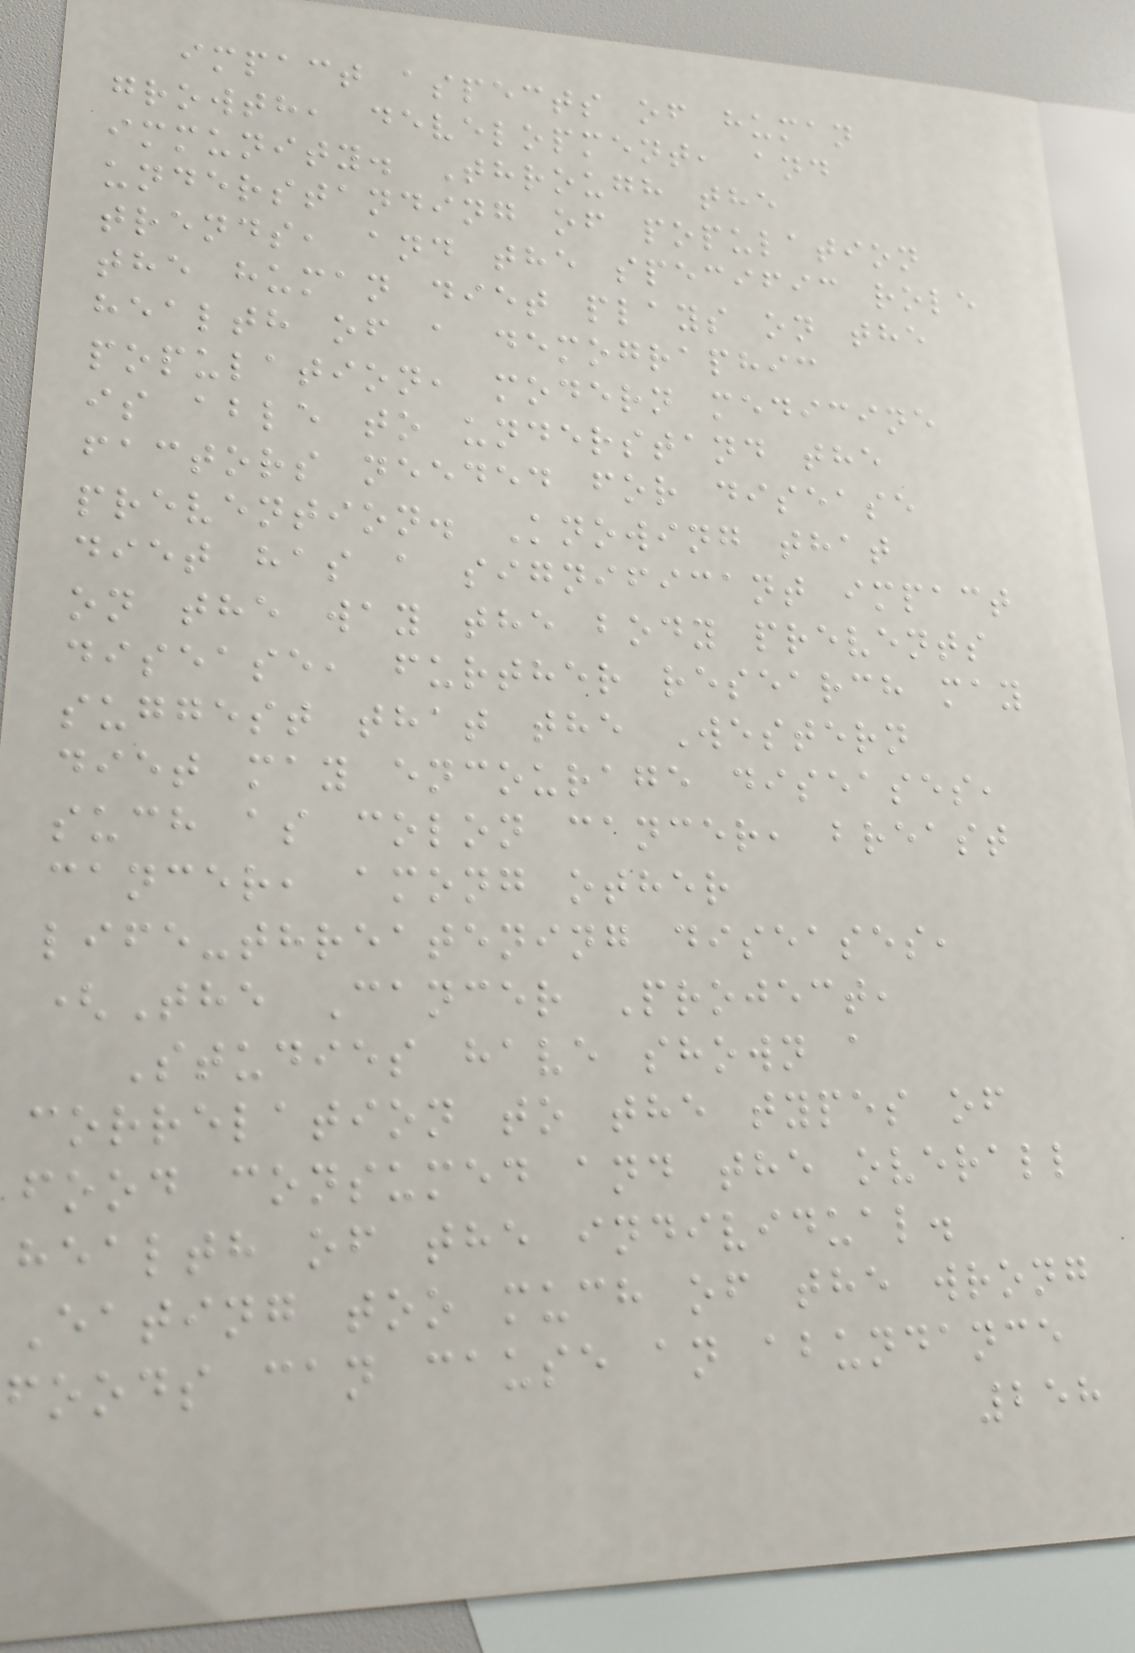impact aspects of human
growth, development, and
immunity. Through the
understanding of population
trends, and the specific role
the human diet plays on the
health of a demographic
population, modern medicine
is able to understand the
factors needed for disease
prevention. Knowing that
diet has a significant impact
on the way the body prevents
disease, further research may
suggest that the Western
diet may encourage diseases,
such as colon cancer, breast
cancer, among other
life-threatening diseases,
(The Cancer Project,
Studies have shown a
correlation to the types of
food consumed and the overall
health of the individual.
Eating too much of the wrong
foods can cause an abundance
258
